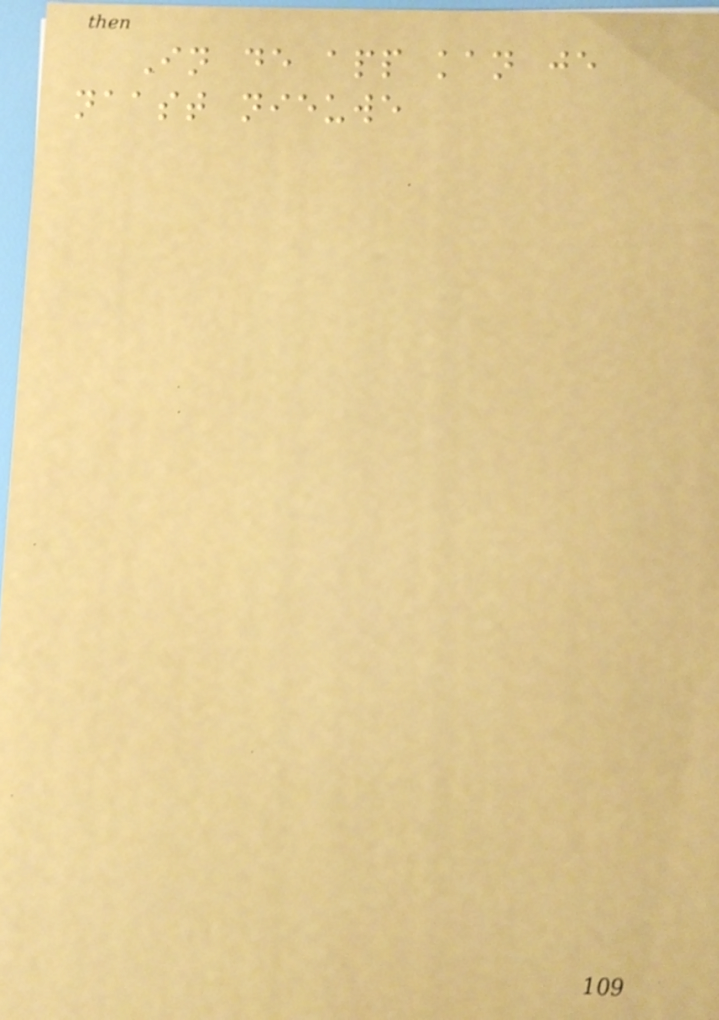In de app kan je
naast nieuwe
